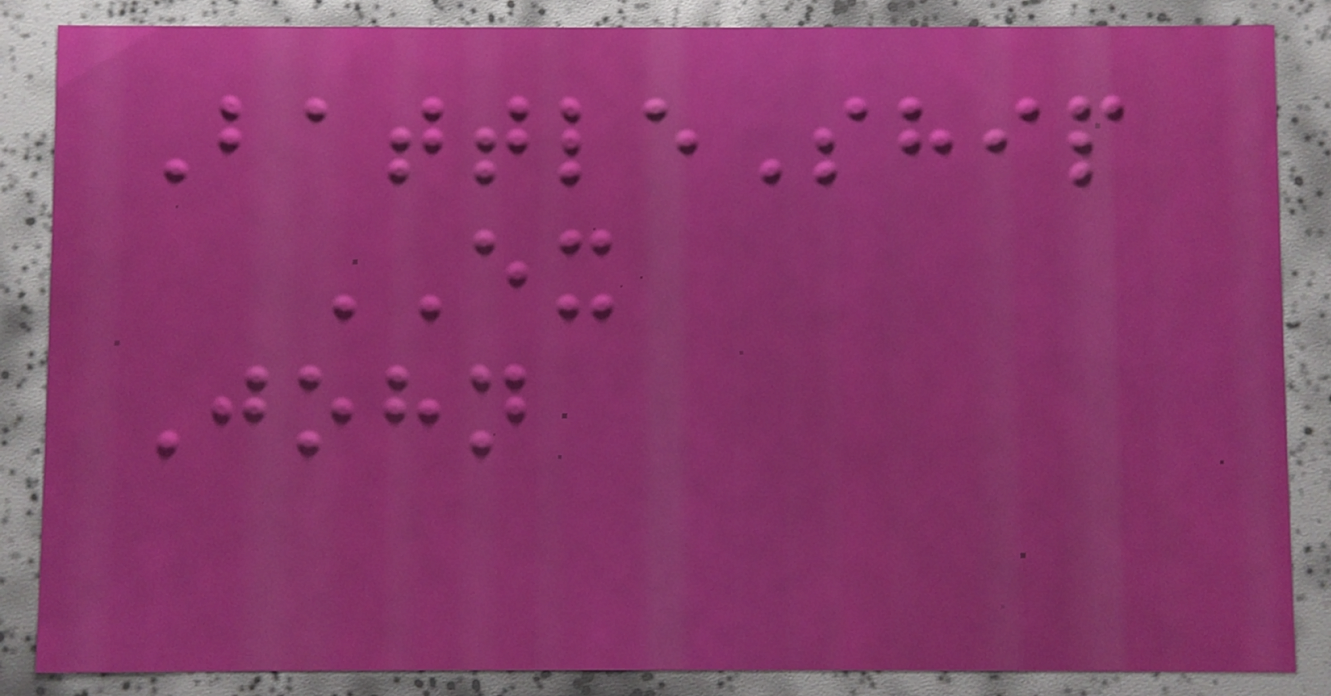BattleShip
EX
John
